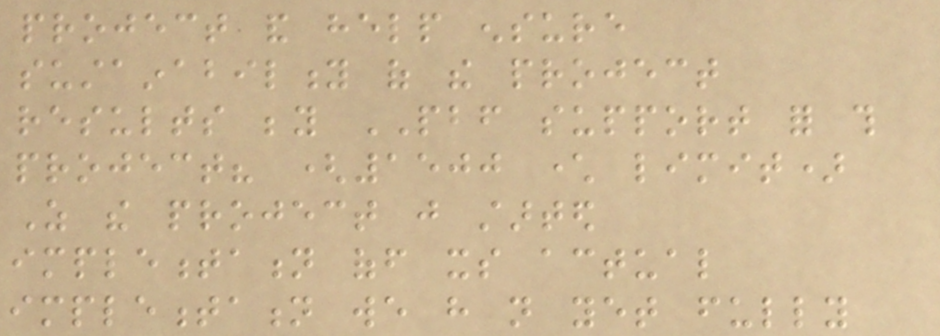project and help ensure
sustainability of the project
results beyond PBF support for this
project? (1500 character limit)
As the project just started
implementation off its actual
implementation we have not yet fully
